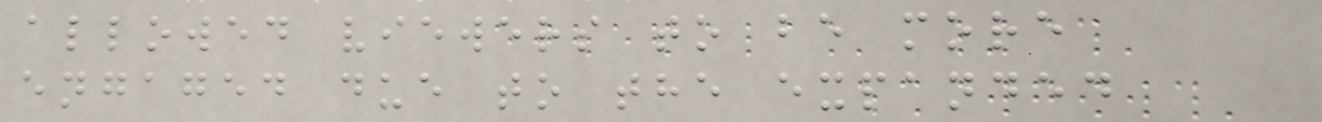allowed viewers to be more
engaged due to the expanded
